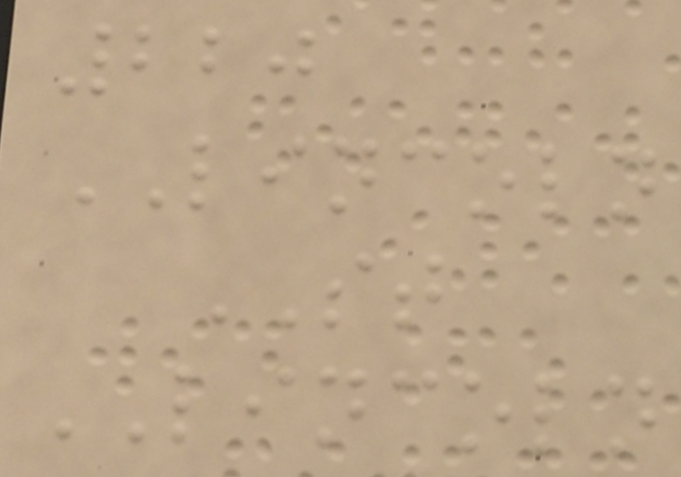220
LINCOLN
ST
LINCOLN
